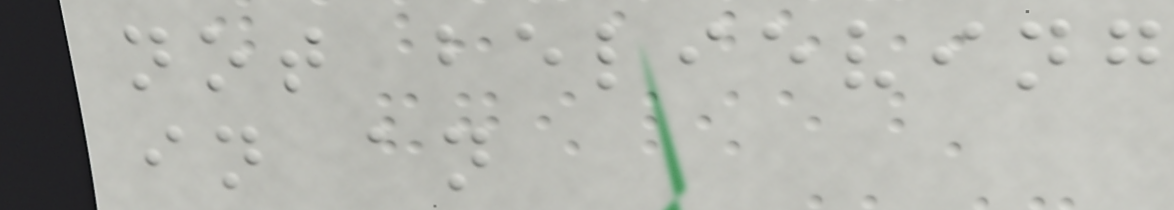not believing
in an
